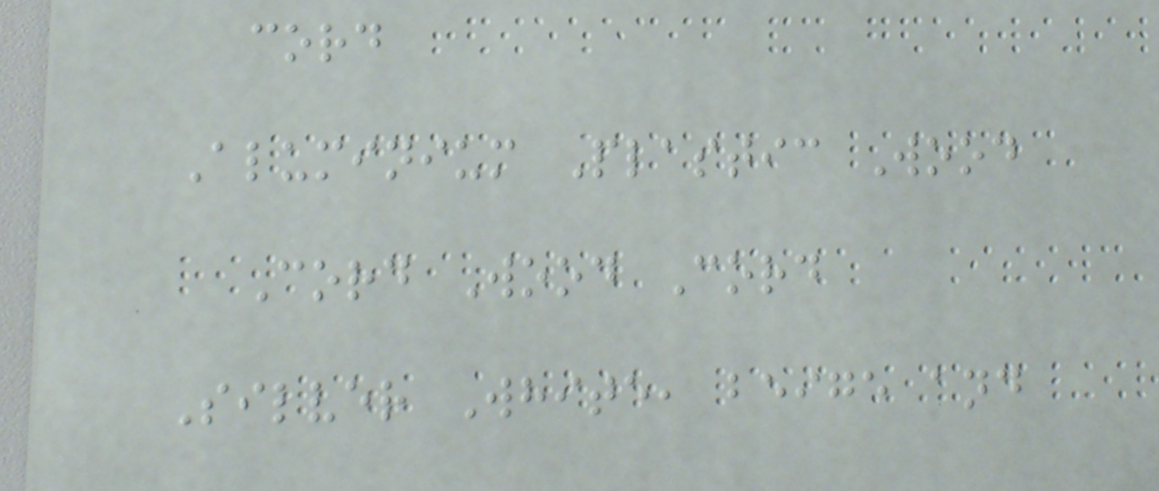cord
Aluminium Plastic Wood
Cord Wood Cord
Silver White, beige and
